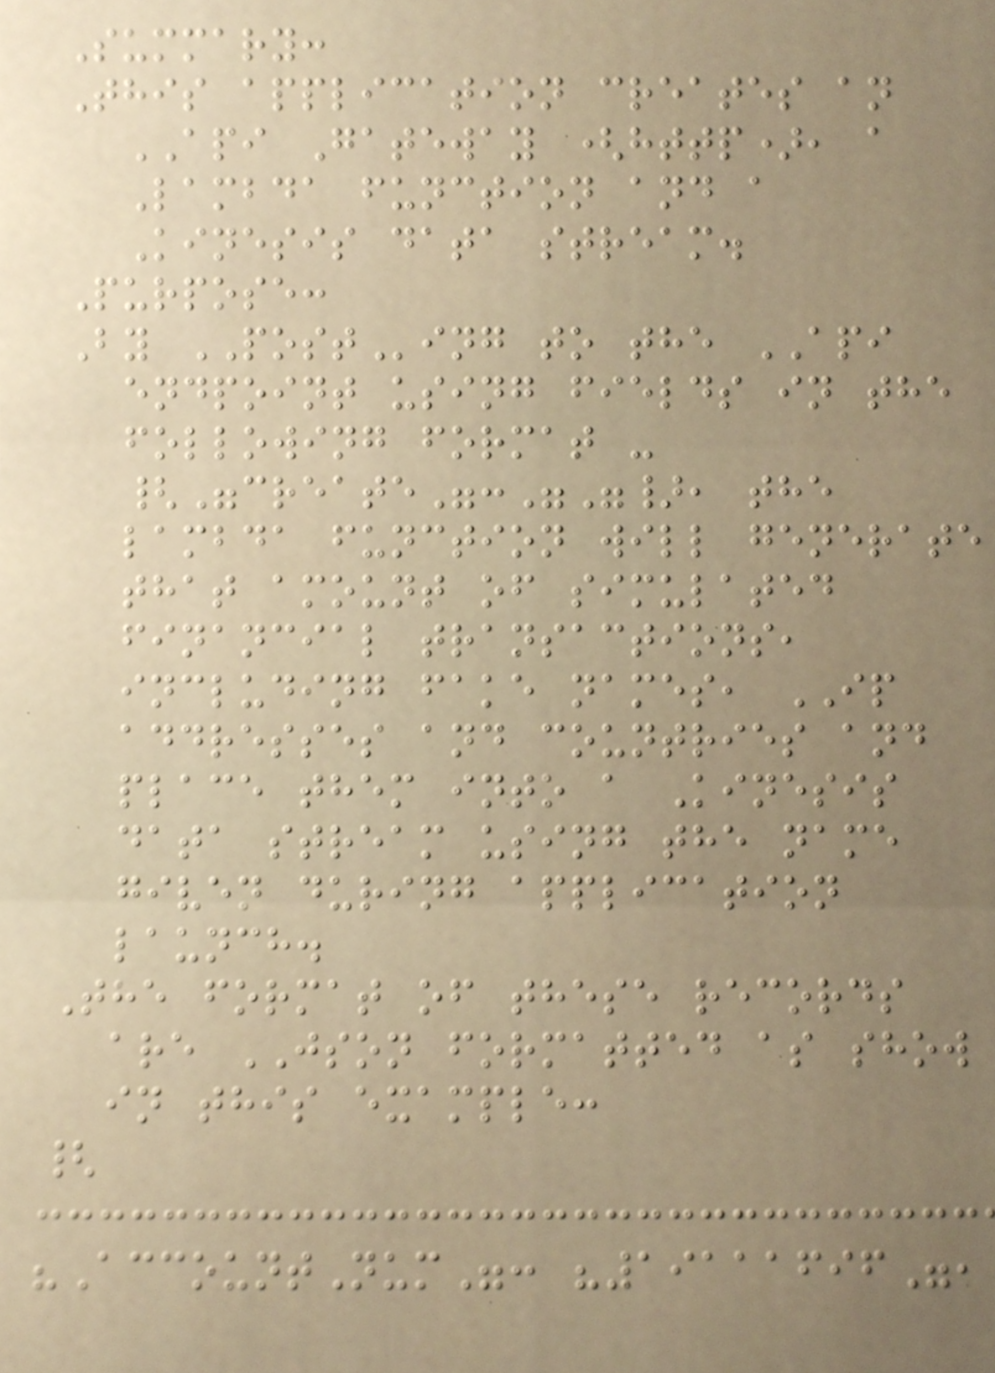Summary:
This application creates an
API Gateway (http), a
Lambda function and a
Kinesis data stream.
Purpose:
By POSTing to the API
endpoint using fields in the
following format -
{"create":""}, the
lambda function will generate
that amount of simulated
financial transactions,
including fake names, IP
addresses and countries and
place them into a Kinesis
data stream using the name
given during application
launch.
The format of these records
are JSON formatted as show
in this example:
{
"AccountNum": "19111696",
